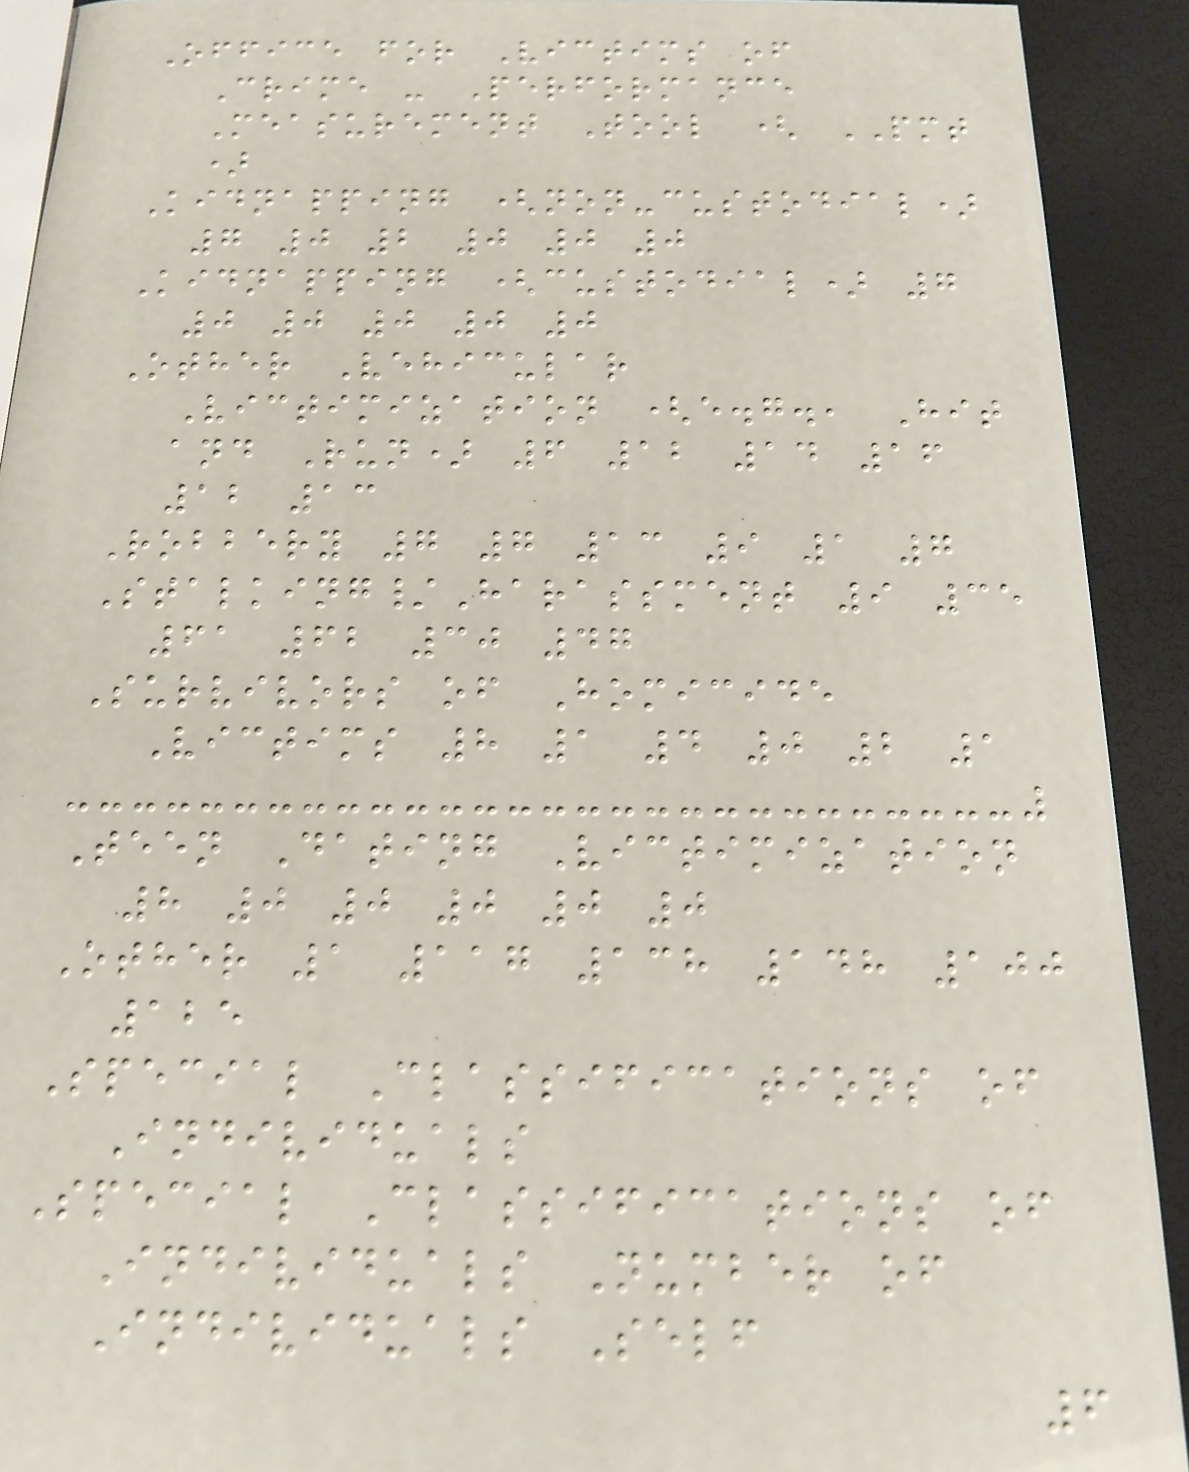Office for Victims of
Crime - Performance
Measurement Tool ( PMT
)
Kidnapping (non-custodial)
7 0 2 0 0 0
Kidnapping (custodial) 7
0 0 0 0 0
Other Vehicular
Victimization (e.g., Hit
and Run) 6 12 14 16
12 13
Robbery 7 7 13 9 1 7
Stalking/Harassment 9 35
61 62 30 47
Survivors of Homicide
Victims 8 1 4 0 2 1
Teen Dating Victimization
8 0 0 0 0 0
Other 1 117 138 148 100
125
Special Classifications of
Individuals
Special Classifications of
Individuals Number of
Individuals Self
6
